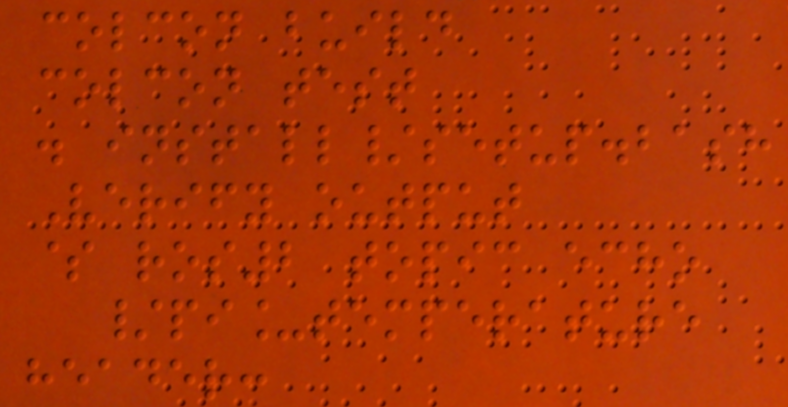colcon build
colcon test
. install/setup.bash
Verify output
$ ros2 topic echo
/pi_temperature
header:
